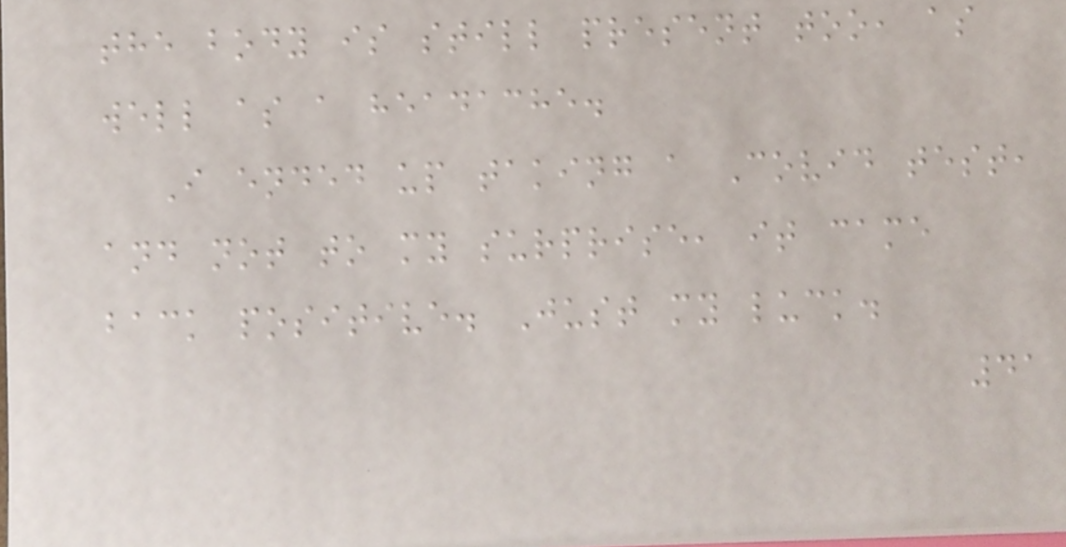the body is still present too, as
well as a headache.
I ended up taking a Covid test,
and not to my surprise, it came
back positive. Just my luck.
41
